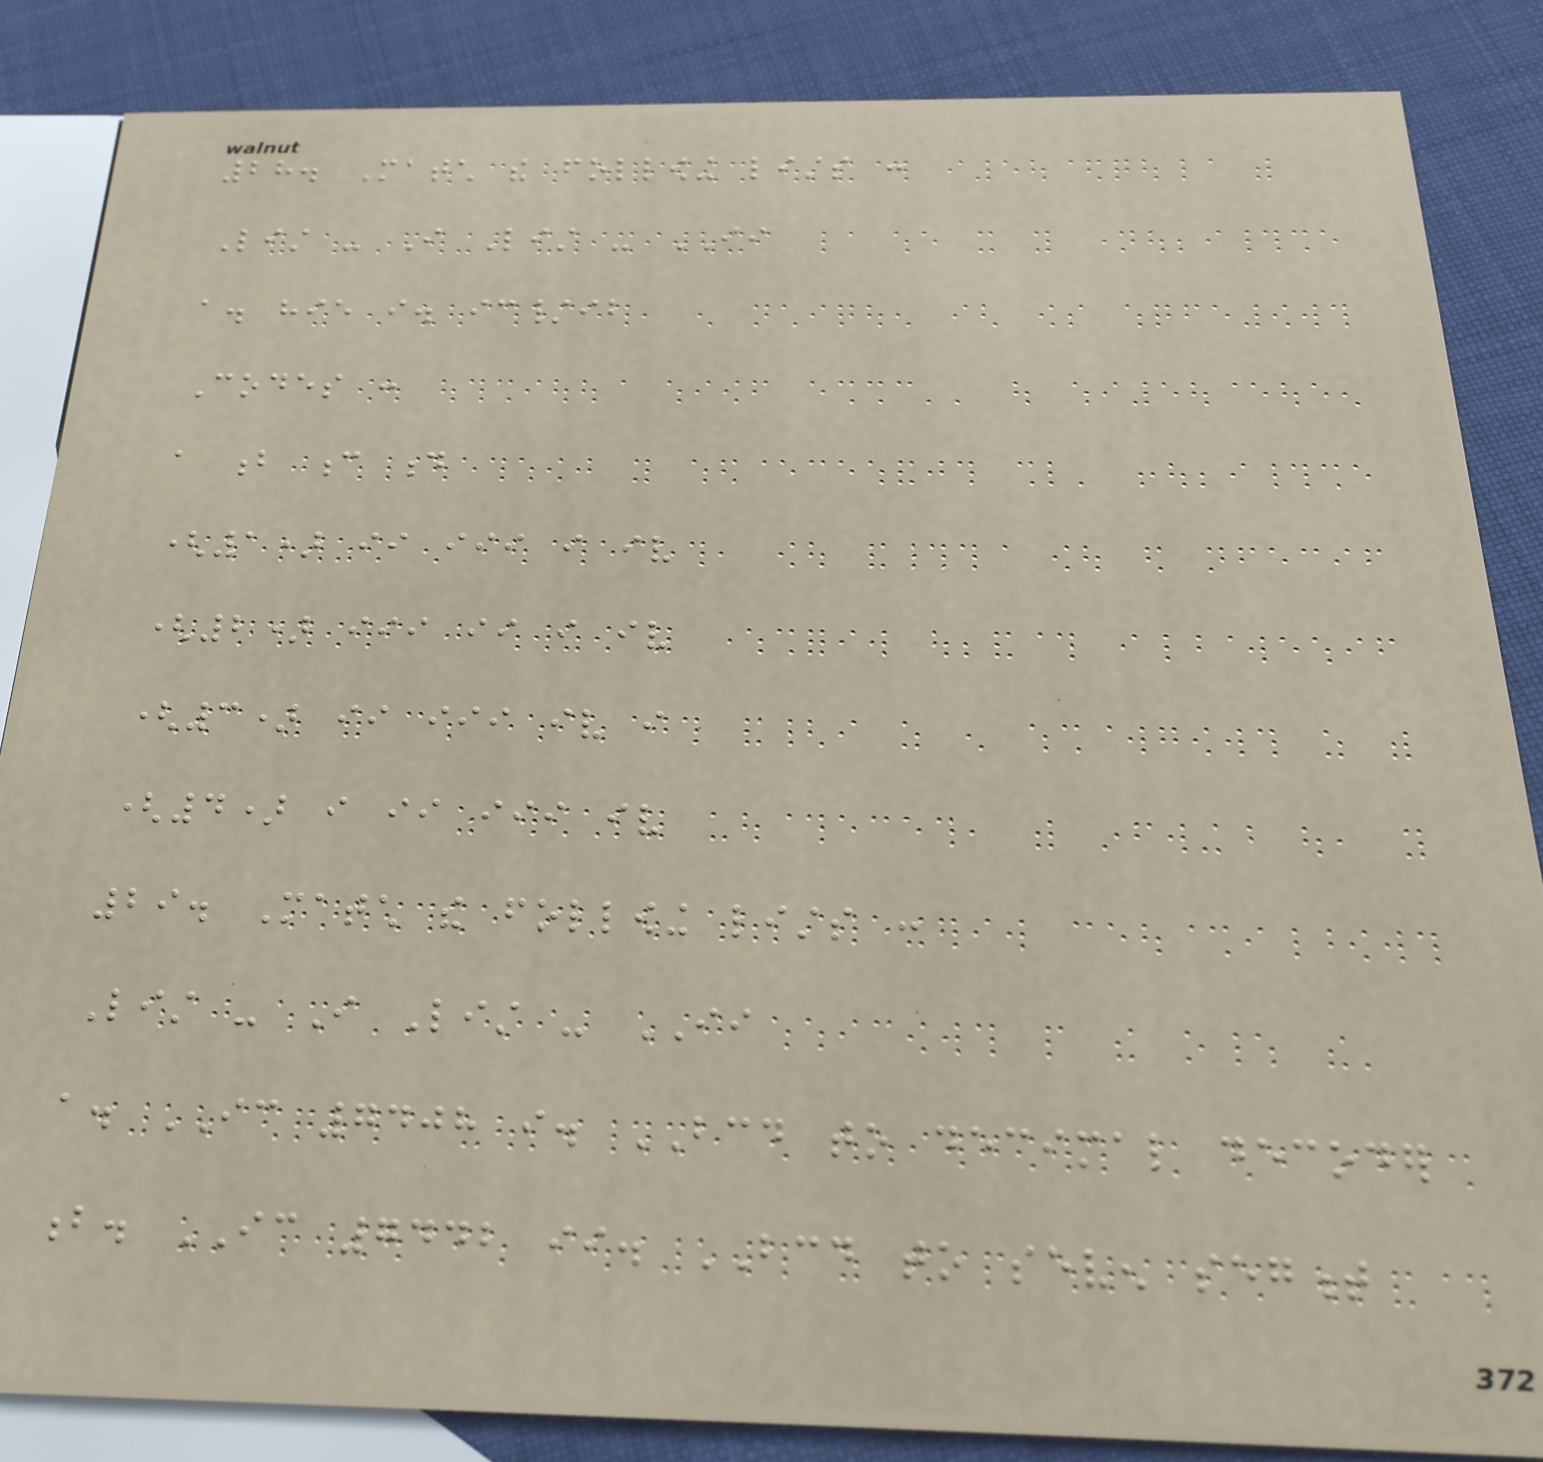28. Match the following lists :
List - I List - II
a. hie i. ic/ib
Codes :
a b c d
(1) ii iii i iv
(2) iii ii i iv
(3) ii iii iv i
(4) i ii iii iv
29. Match the following lists :
List - I List - II
a. IC 7408 i. BCD to decimal decoder
b. IC 7442 ii. BCD to seven segment
